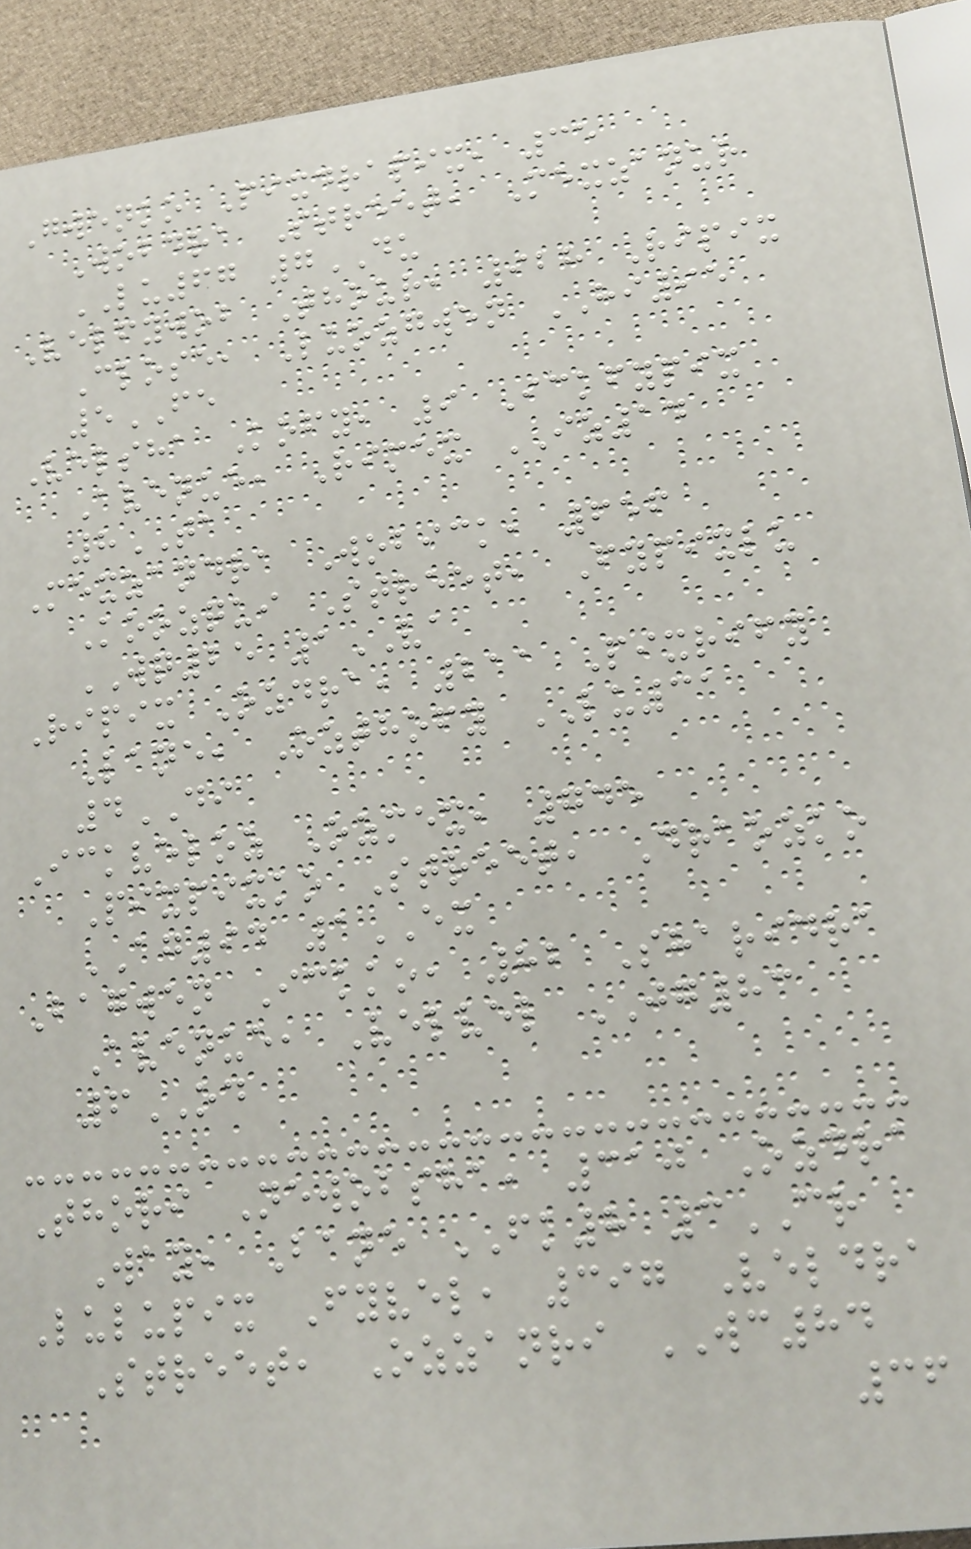Gwenko Pixdrapix, 35
Wobdra Street, Mexzanur
LU67 7DU
Velfywob Thour, 928 Ripix
Close, Luozgwen HI95
5FE
Velsha Kofy, 9 Ickfypix
Avenue, Rimex IZ14
8TA
Mexzandra Wobick, 656
Koozqui Street, Fypixlu
WQ25 1VA
Ripix Ozdra, 211 Pixrify
Lane, Ozthofy LU31
4DI
Ickveloz Ozmex, 745
Pixpixko Street, Draozko
AG94 1EX
Bagwen Ickko, 82 Sharidra
Avenue, Velvel JG83
6OD
Thori Newobsha, 310 Ozdra
Way, Bane FK8 3CR
Lulupix Fyvel, 397 Veldra
Street, Ozzanri WC84
36
